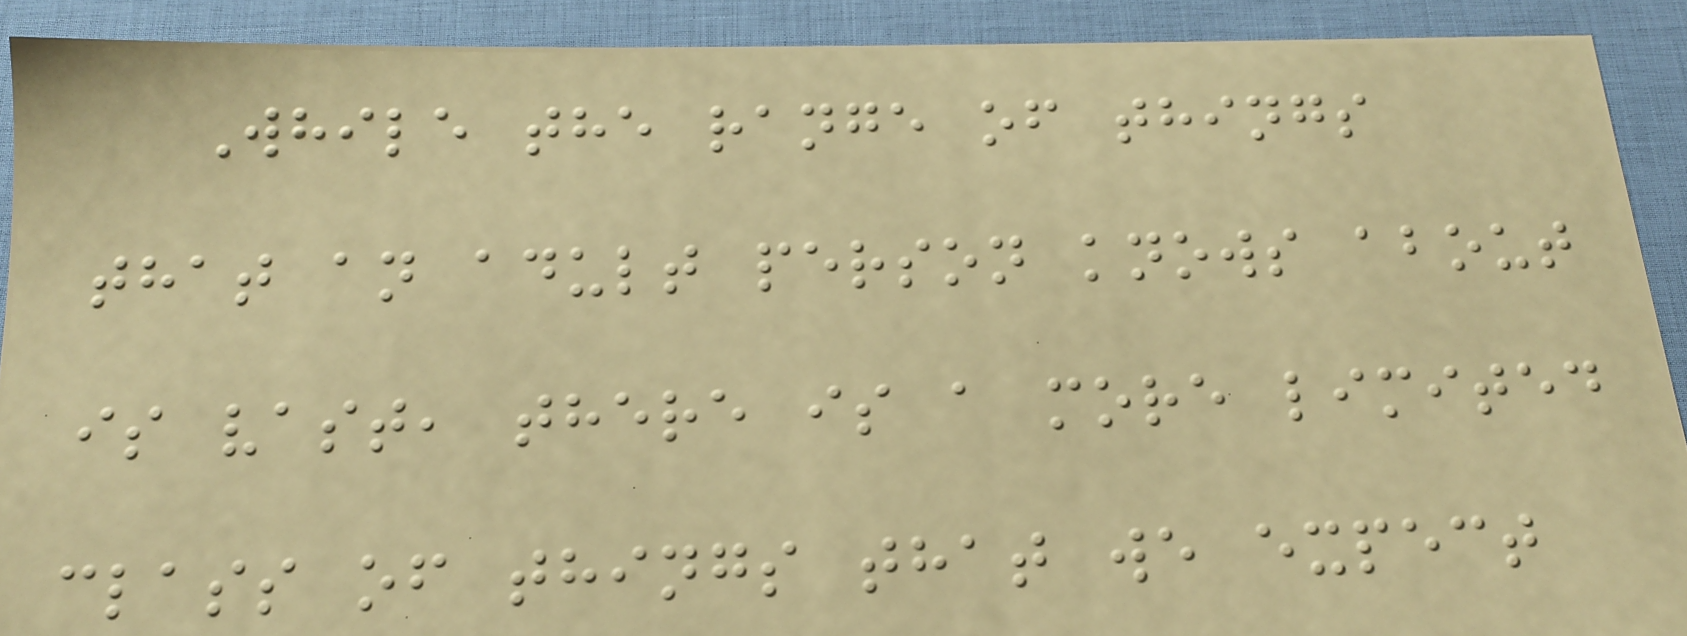While the range of things
that an adult person knows about
is vast, there is a more limited
class of things that we expect
